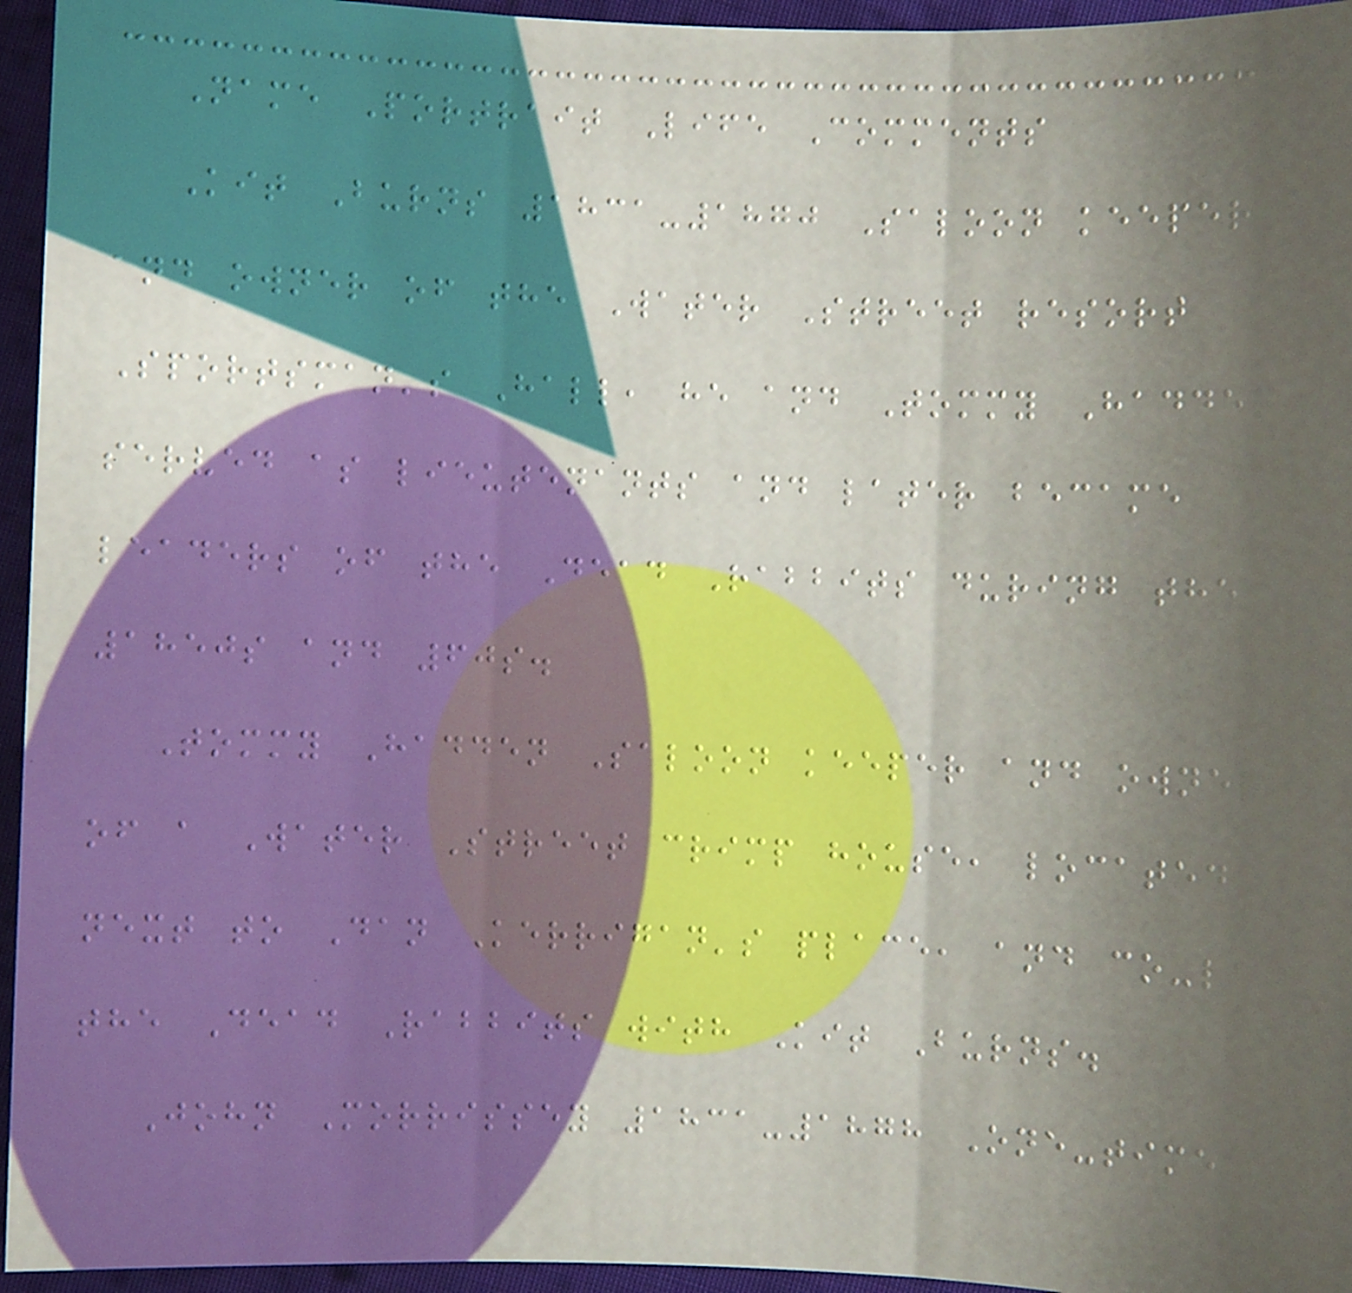Name Portrait Life Comments
Kit Burns 1831-1870 Saloon keeper
and owner of the Water Street resort
Sportsman's Hall, he and Tommy Hadden
served as lieutenants and later became
leaders of the Dead Rabbits during the
1850s and 60s.
Tommy Hadden Saloon keeper and owner
of a Water Street crimp house, located
next to Dan Kerrigan's place, and co-led
the Dead Rabbits with Kit Burns.
John Morrissey 1831-1878 One-time
